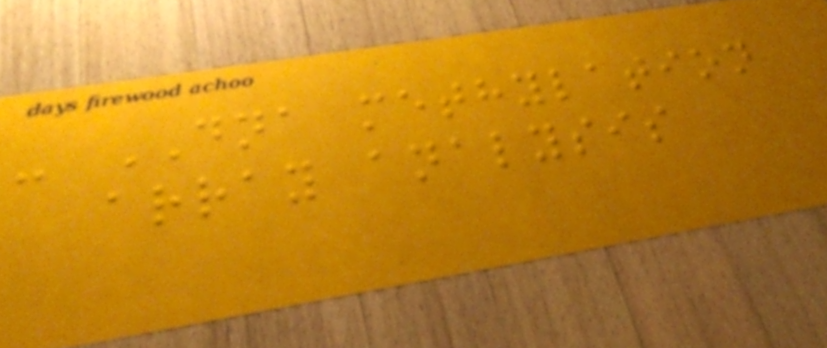- DNA methylation
array analysis
